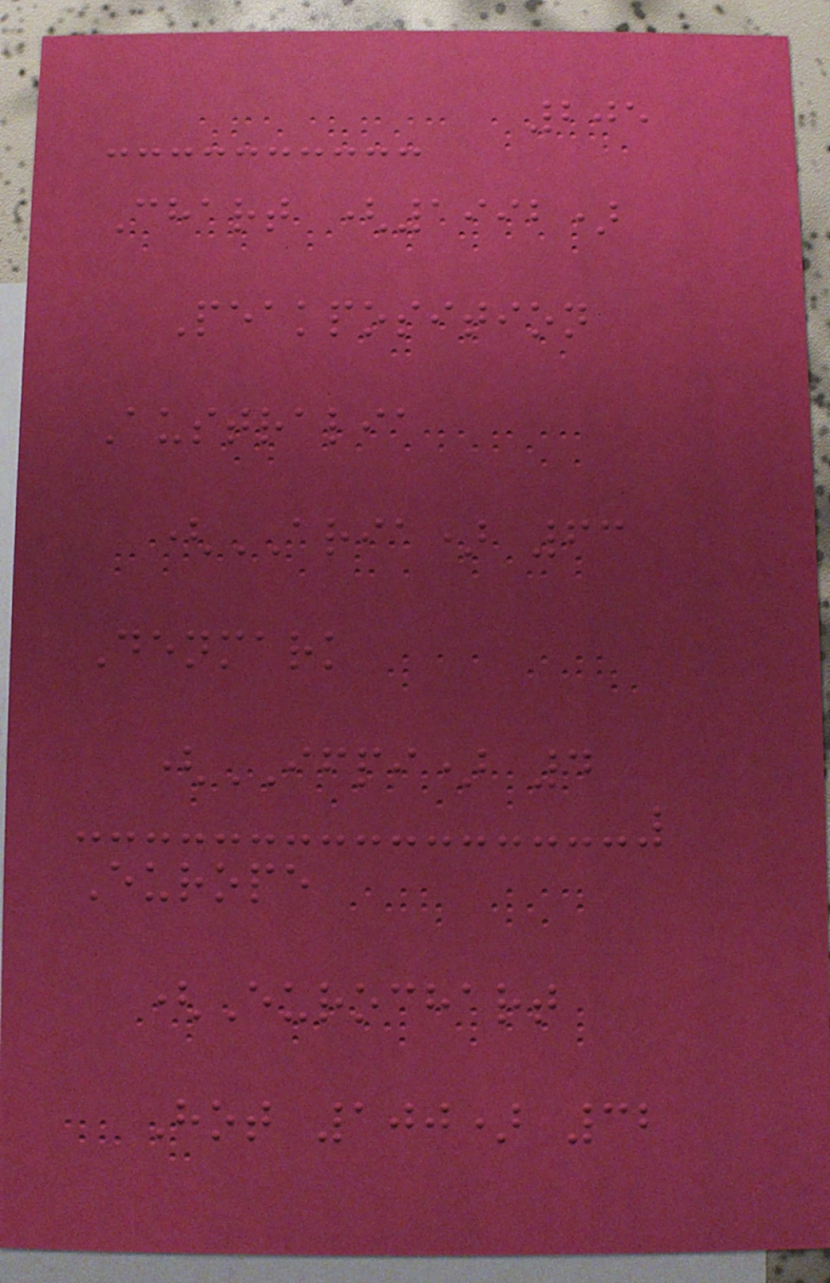205
Chart (1992)
Peakposition
Australia
(ARIA) 63
Denmark
(IFPI) 4
Europe
(Eurochart
Hot 100) 32
